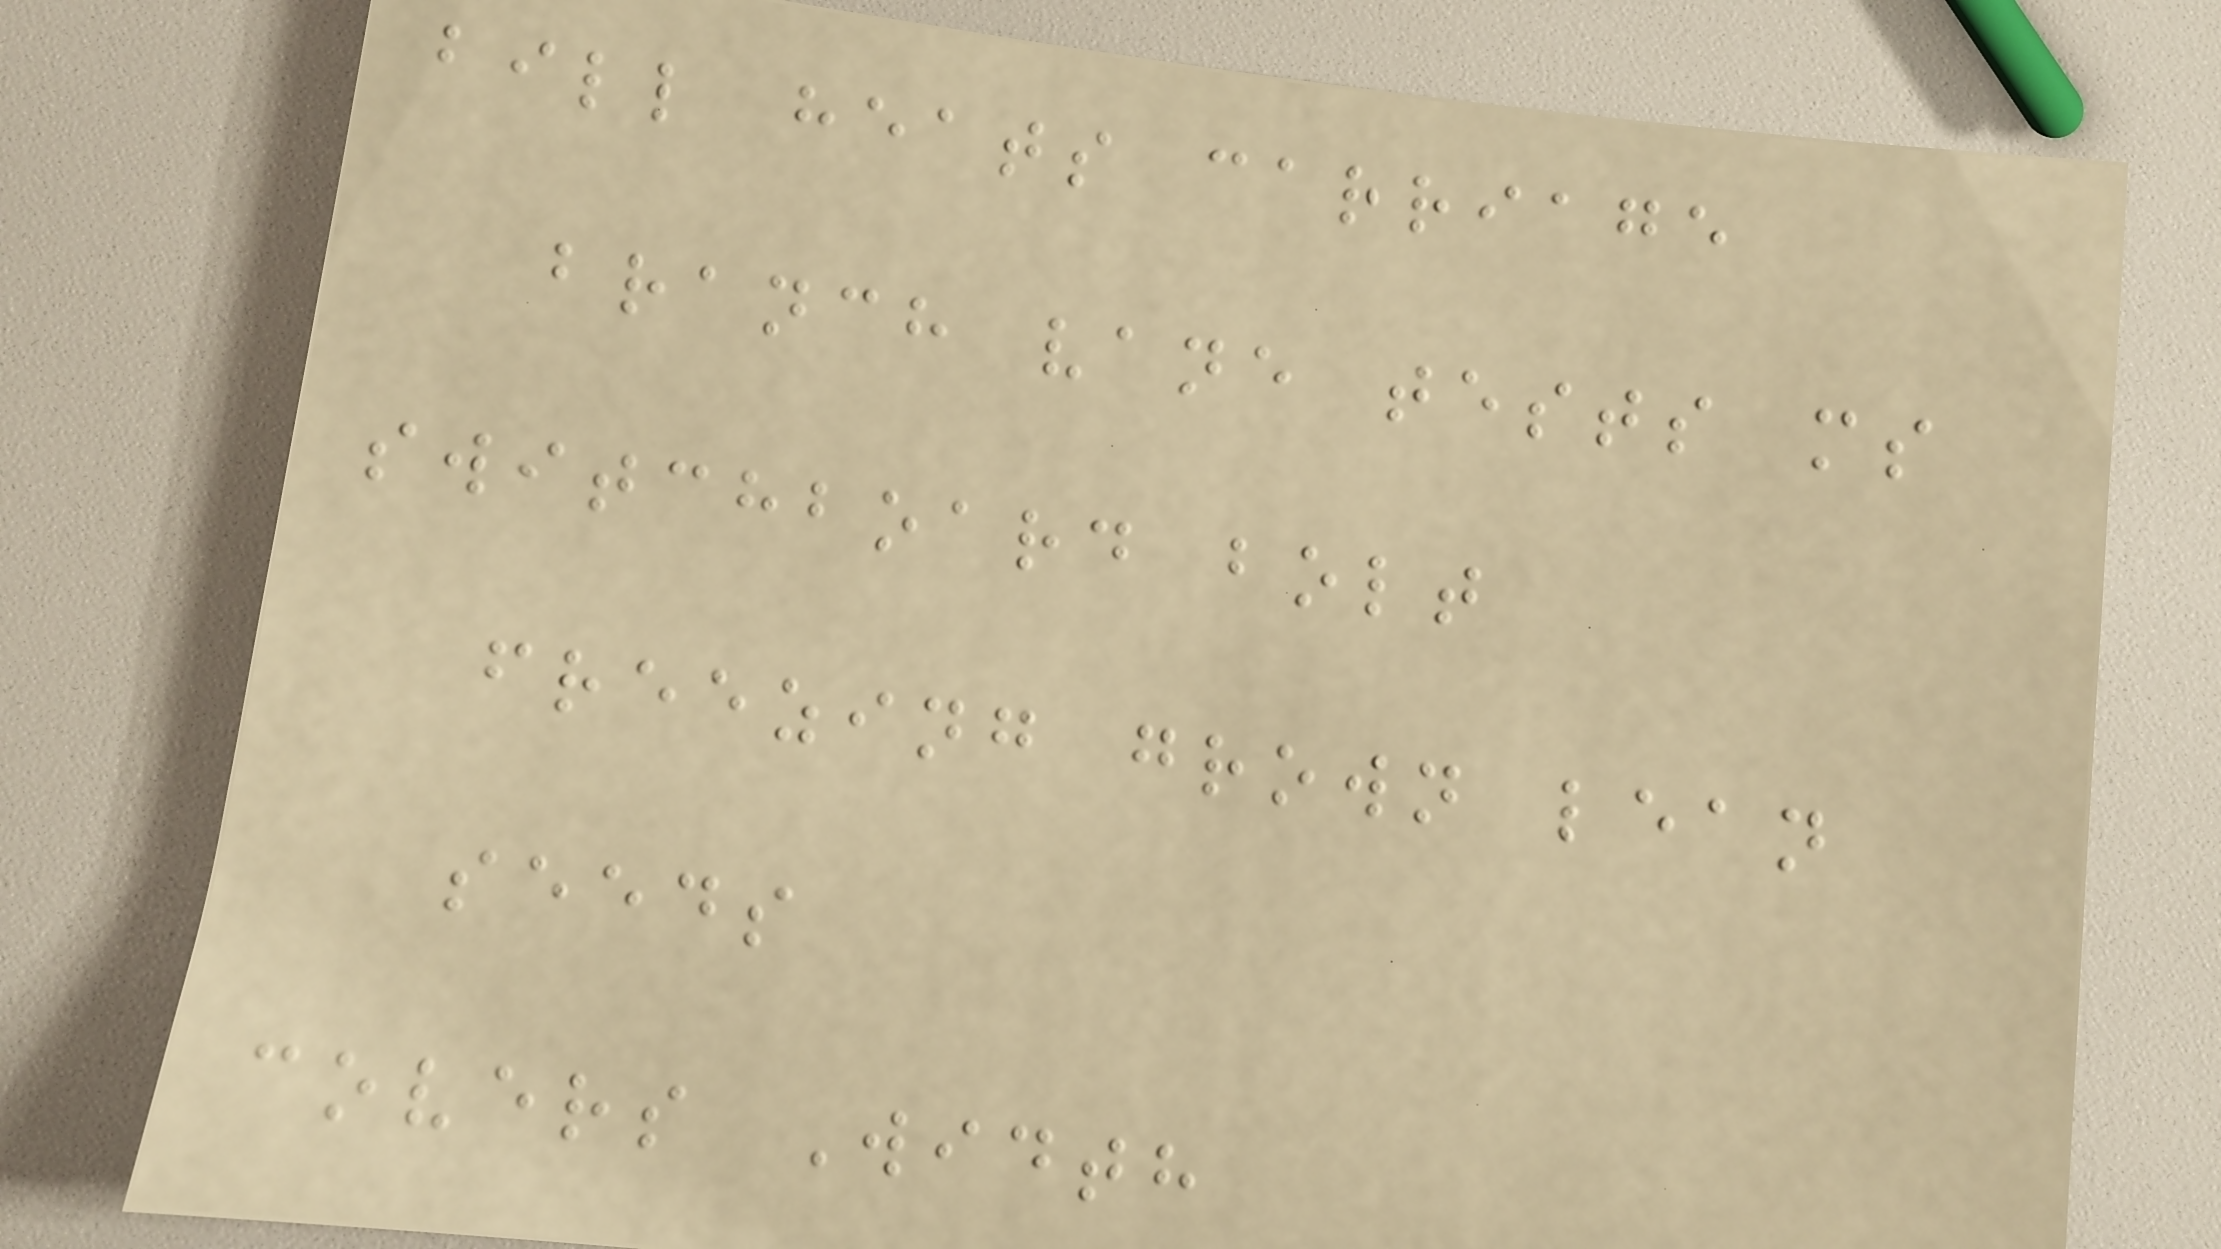bill heats carriage
branch vane tests ms
switchboard bolt
freezing grown lean
seeds
covers Width
